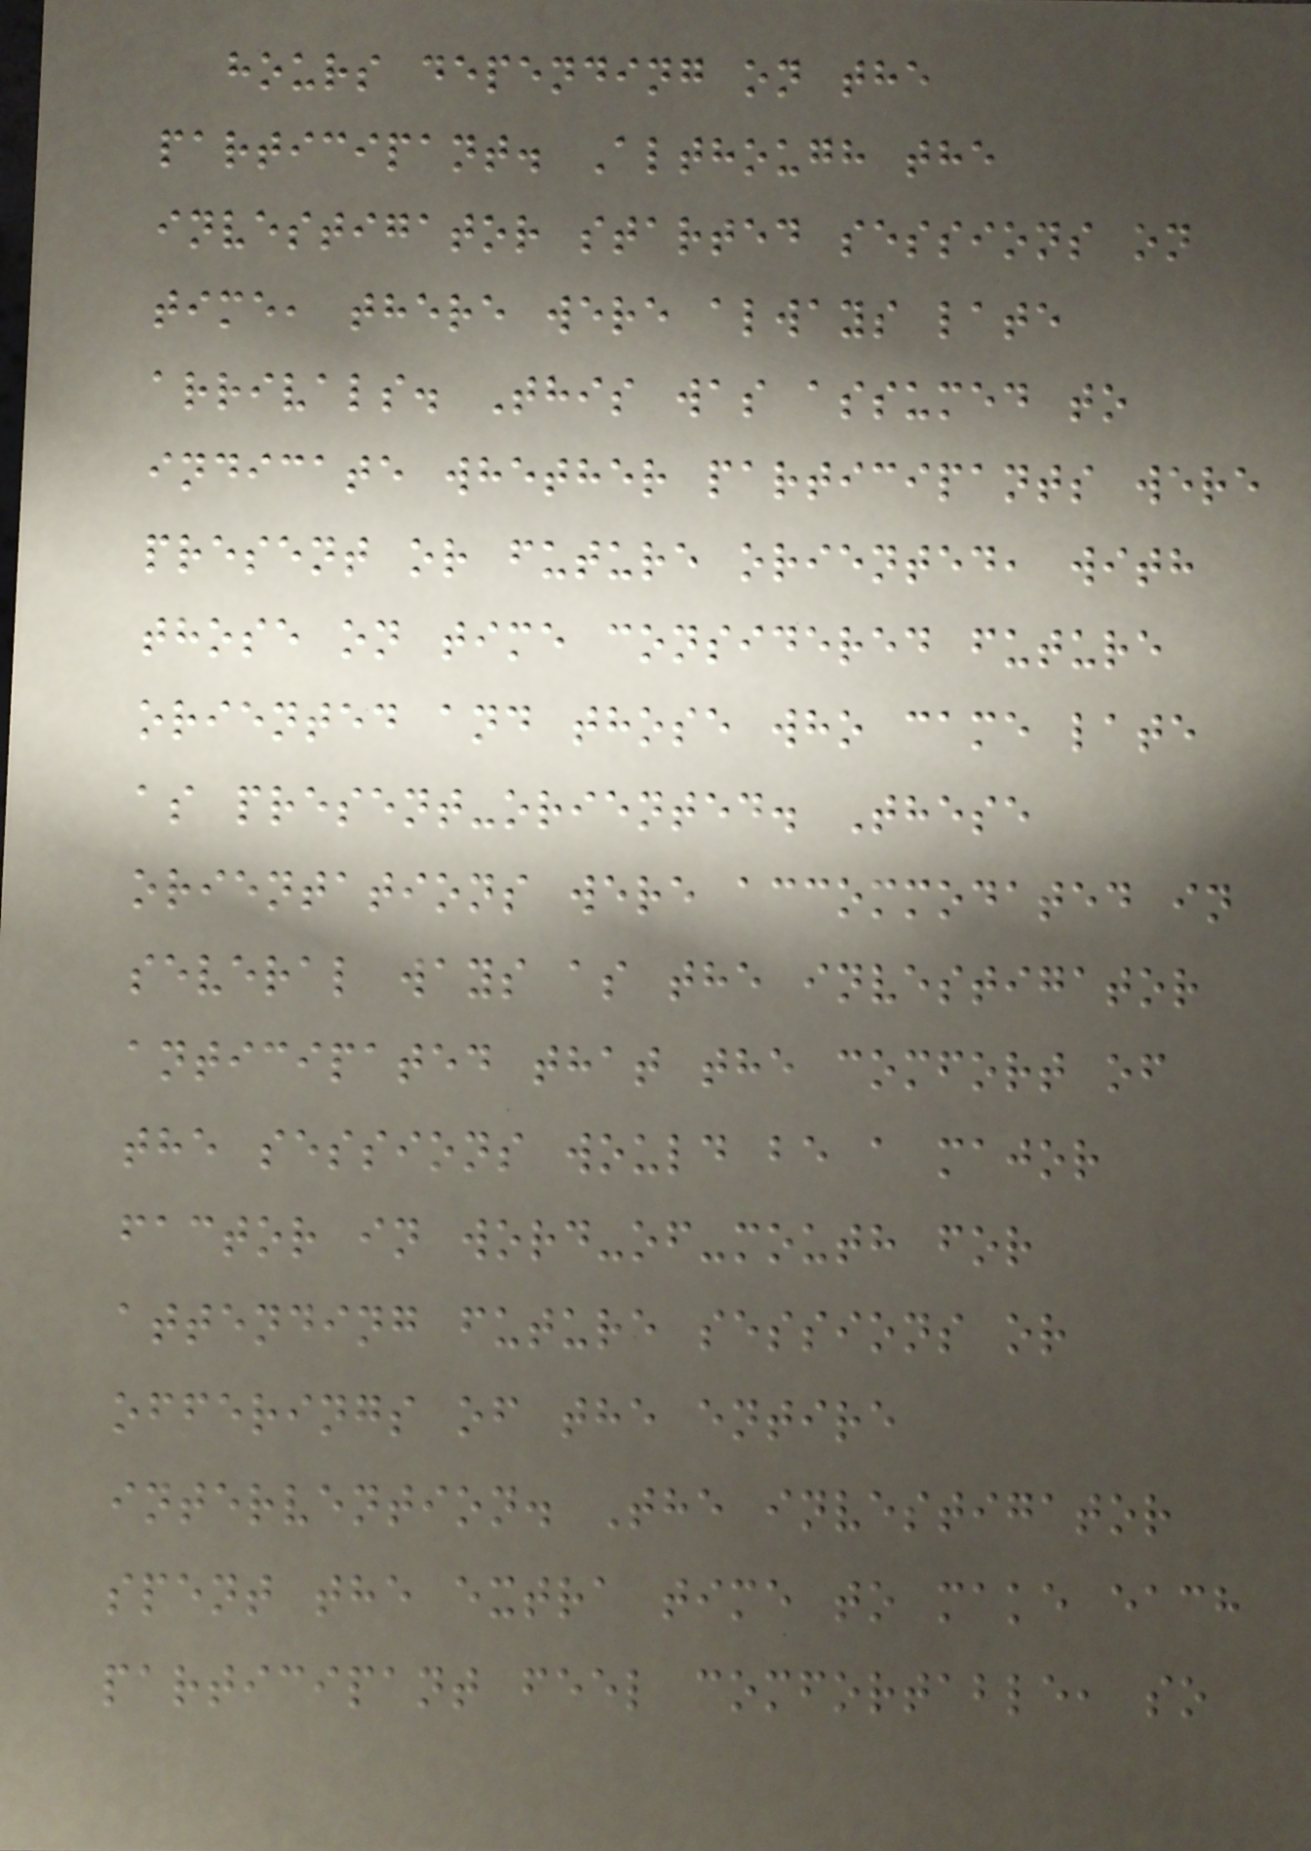hours depending on the
participant. Although the
investigator started sessions on
time, there were always late
arrivals. This was assumed to
indicate whether participants were
present or future oriented, with
those on time considered future
oriented and those who came late
as present-oriented. These
orientations were accommodated in
several ways as the investigator
anticipated that the comfort of
the sessions would be a major
factor in word-of-mouth for
attending future sessions or
offerings of the entire
intervention. The investigator
spent the extra time to make each
participant feel comfortable, so
